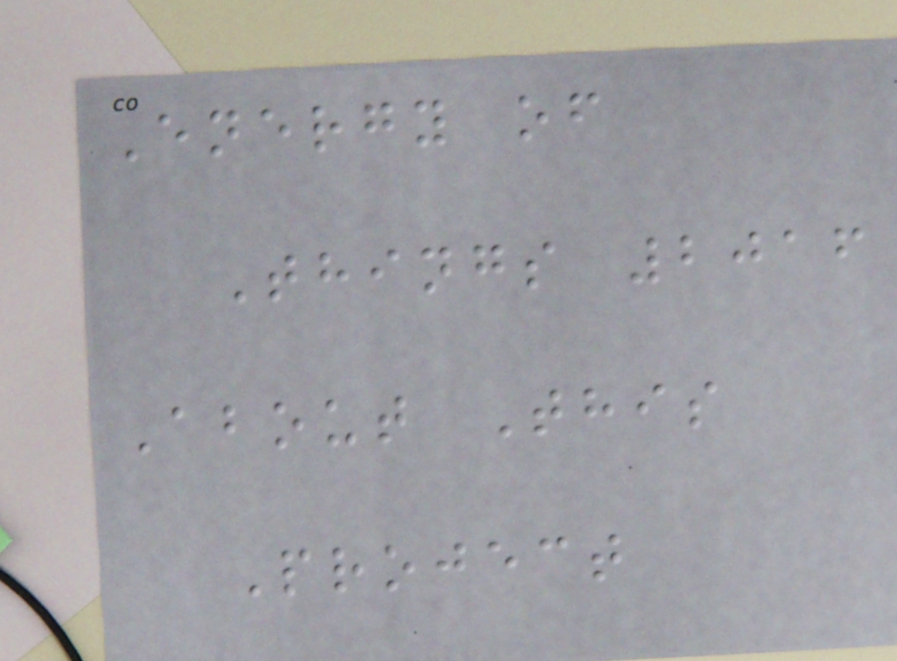Energy of
Things 2016
About This
Project
